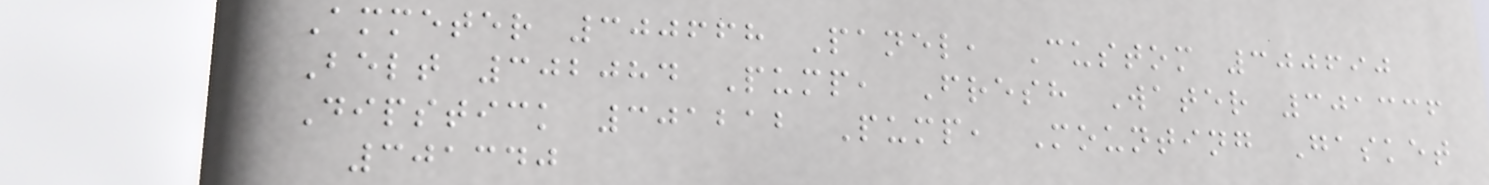Ammeter 300668 Panel, Custom 300690
Belt 302084 Pump, Fresh Water 301336
Dipstick 301212 Pump, Mounting Gasket
301340
